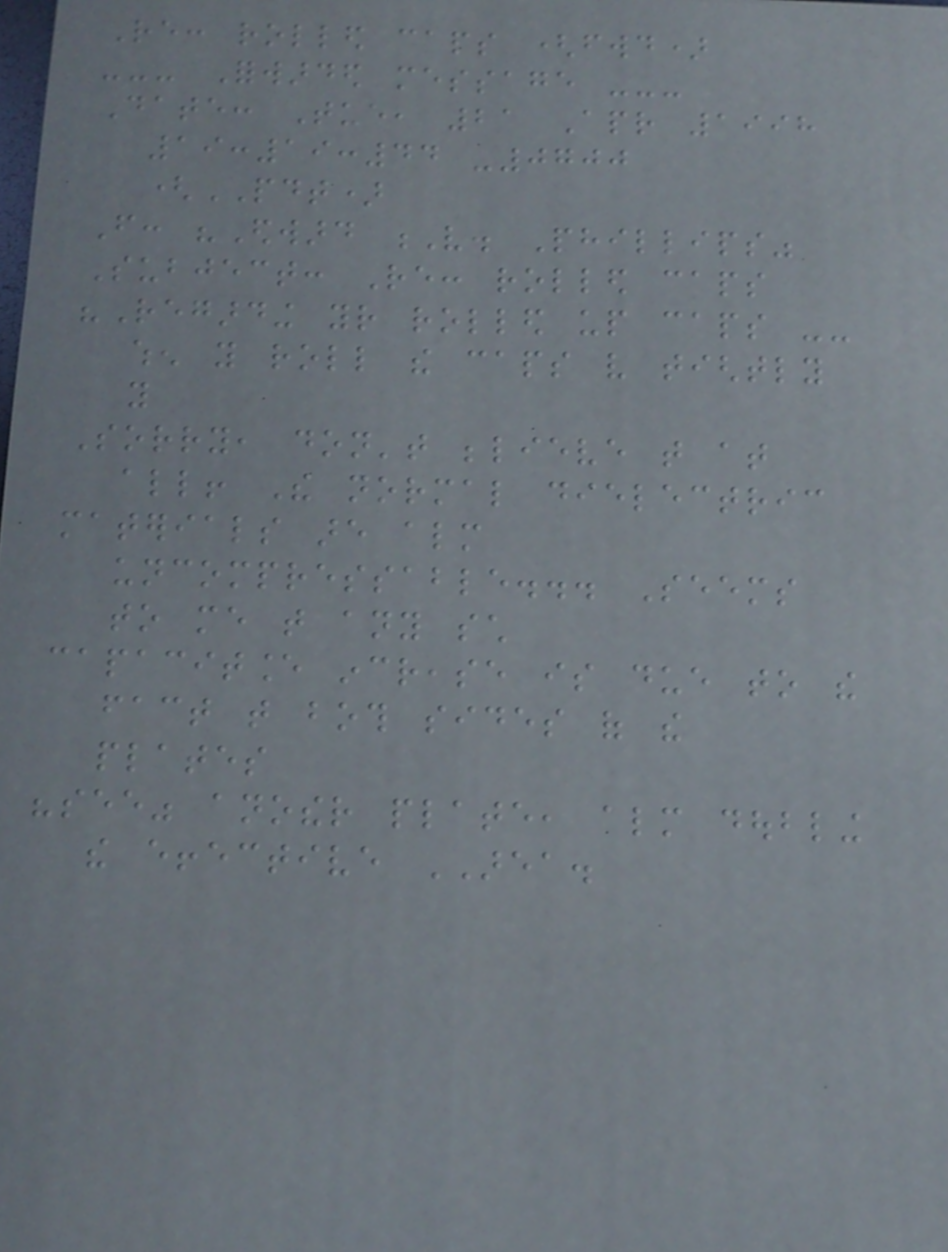Re: rolled caps (fwd)
--- Forwarded message ---
Date: Tue, 21 Apr 1998
19:19:44 -0700
(PDT)
From: "Edward V. Phillips"
Subject: Re: rolled caps
"Regarding your rolled up caps --
when you roll the caps very tightly
you
Sorry, don't believe that at
all! The normal dielectric
materials are almost
uncompressable... Seems
to me that any such
capacitance increase is due to the
fact that both sides of the
plates
"see" another plate, almost doubling
the effective AREA.
